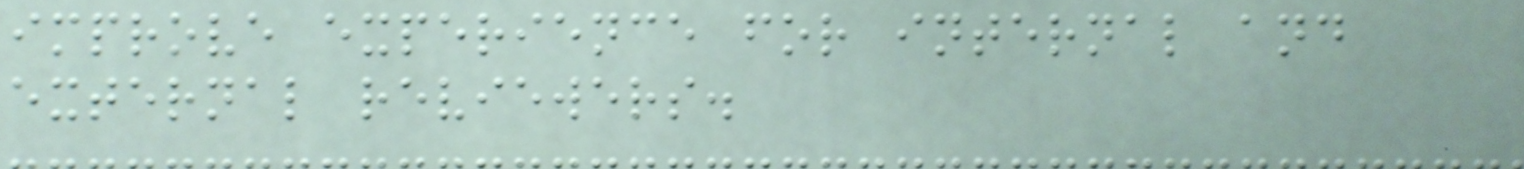improve experience for internal and
external reviewers.
